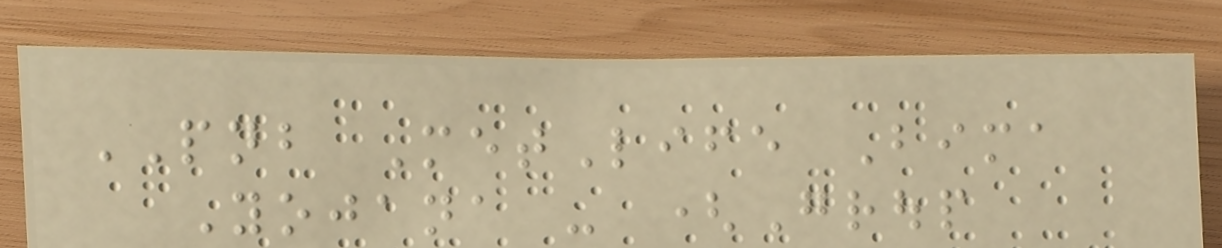PNB MetLife Bima
Yojana - (Group
